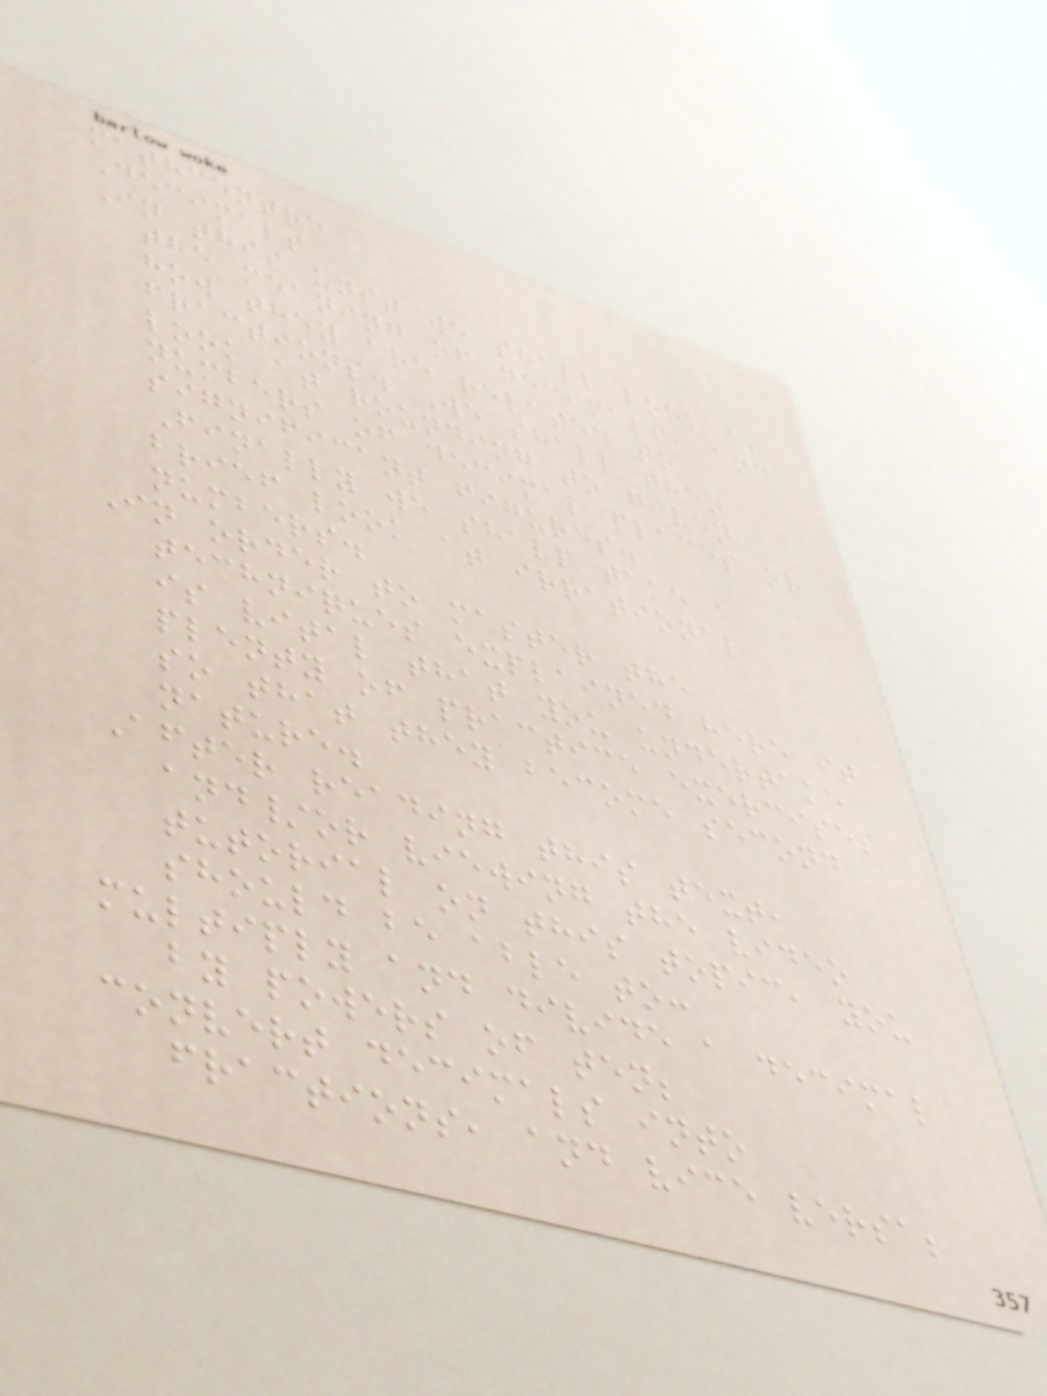mathcentre
Decimals
In this unit we shall look at
the meaning of decimals, and
how they are related to
fractions. We shall then
look at rounding to given
numbers of decimal places or
significant figures.
Finally we shall take a
brief look at irrational
numbers.
In order to master the
techniques explained here it
is vital that you undertake
plenty of practice exercises
so that they become second
nature.
After reading this text,
and/or viewing the video
tutorial on this topic, you
should be able to:
multiply and divide a decimal
by powers of ten;
convert decimals into
fractions, and vice versa;
